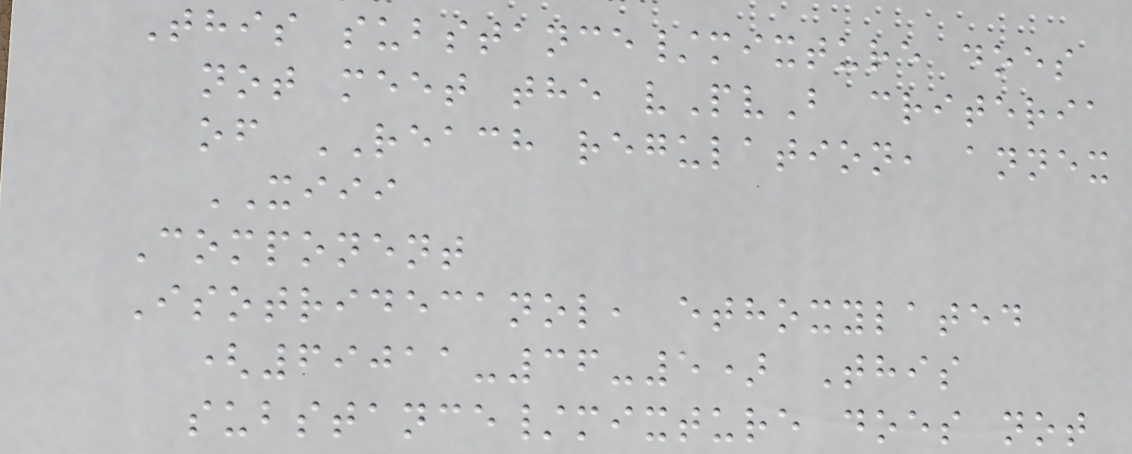This substance/mixture does
not meet the vPvB criteria
of REACH regulation, annex
XIII
Component
Isotridecanol, ethoxylated
(69011-36-5) This
substance/mixture does not
